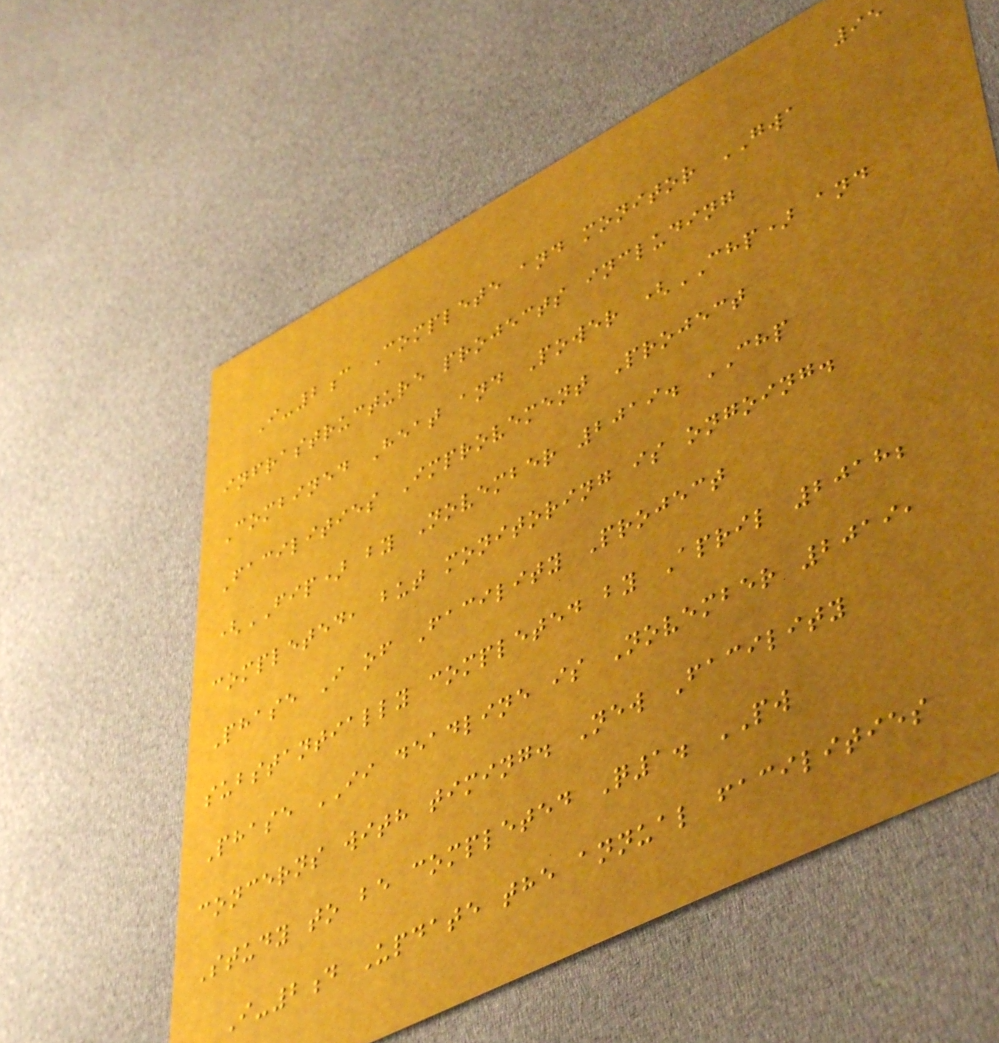95
I-2c Complete and monitor GWA
infrastructure projects including
Combined Heat and Power (CHP) and
Facilities Improvement Project
(FIP) by November 2019. CHP
completed, but monitoring is ongoing.
Phase I of Facility Project
substantially completed by April 2018;
Phase II deadline is November 2019,
concerns with timing. New Facility
Study to be completed Q1. PW
I-2d Update the annual facilities
